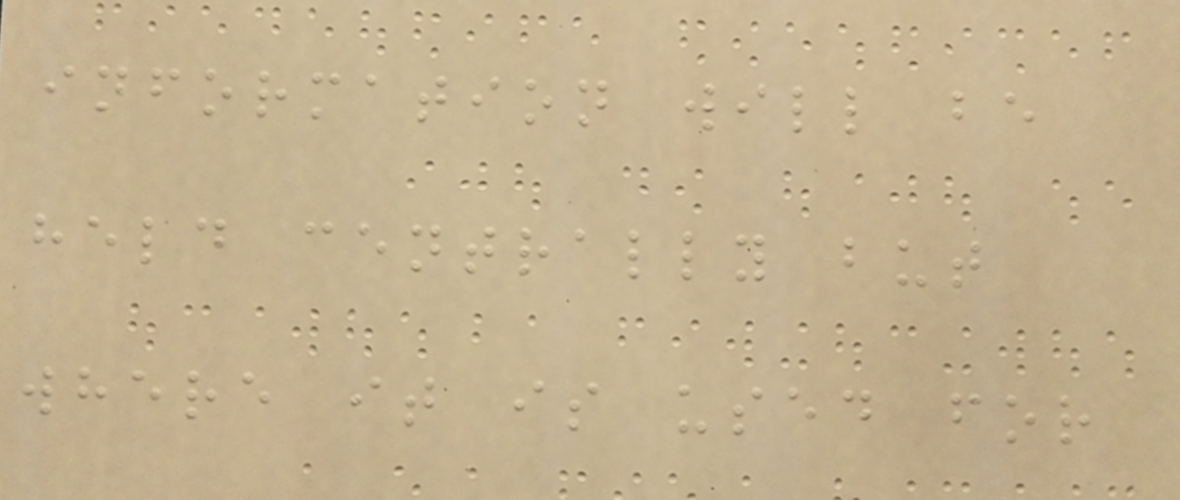information will be
held centrally but
where it is used for
